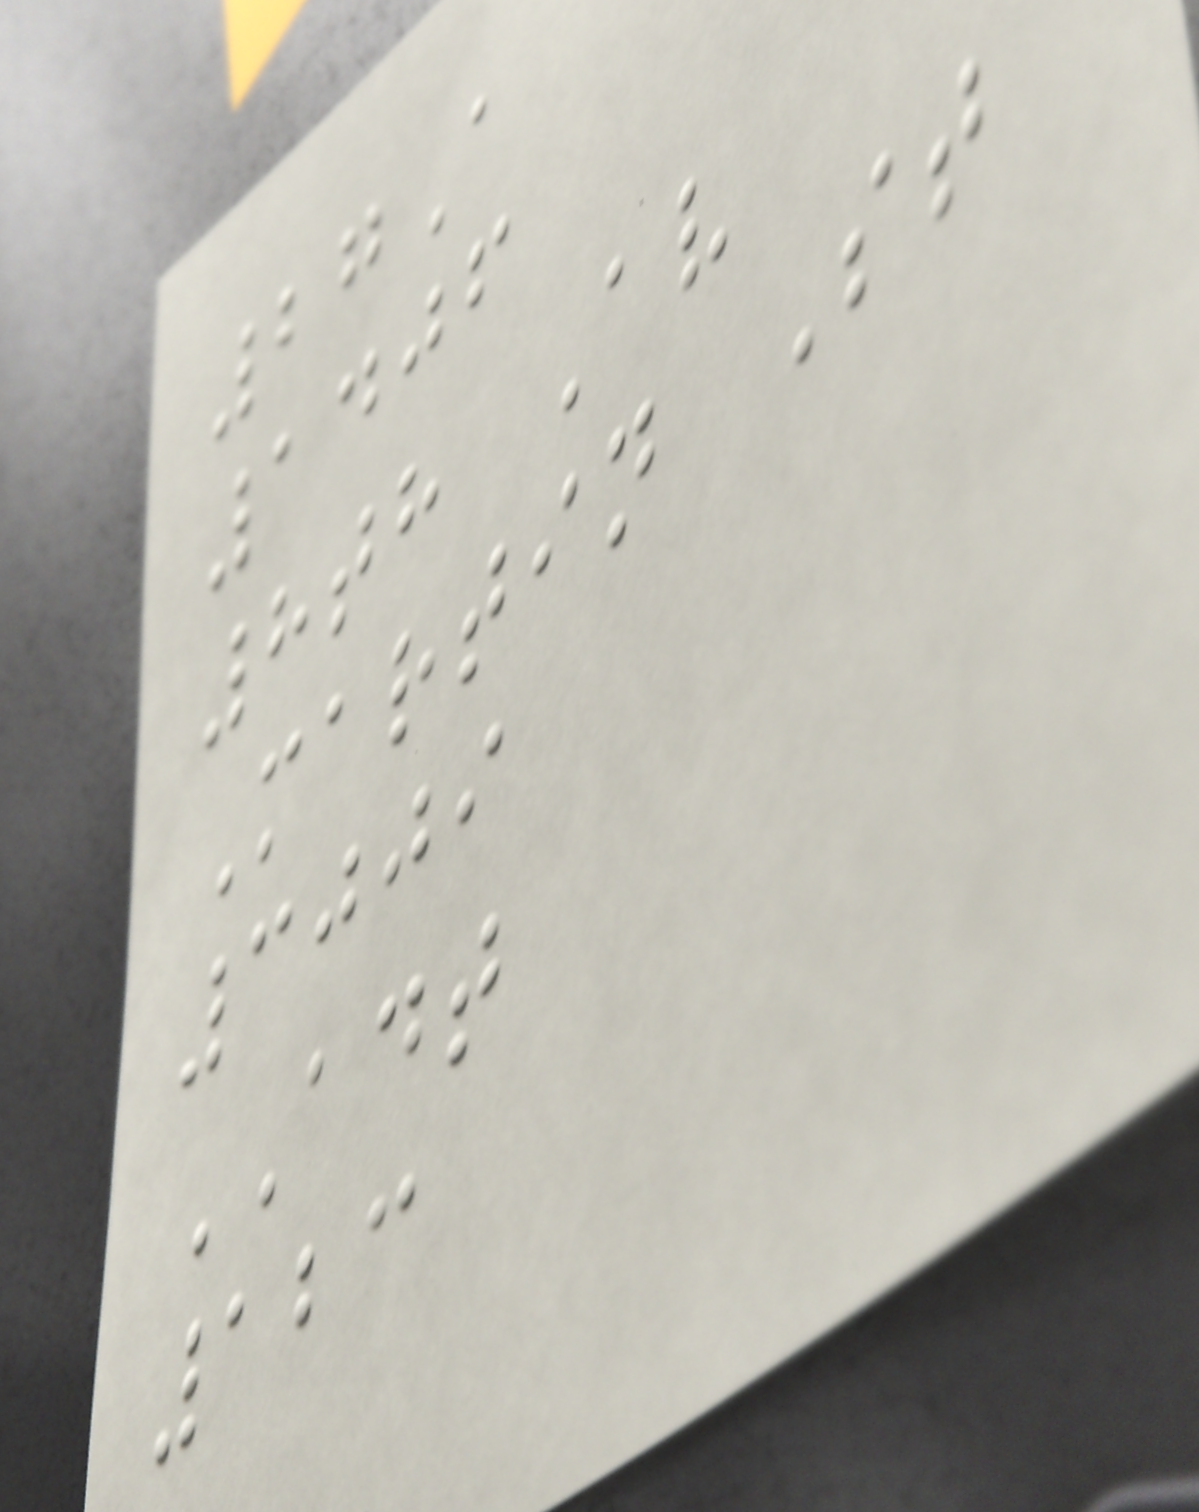27A
1406
8th Av
Martin St
3009
ADT
123
